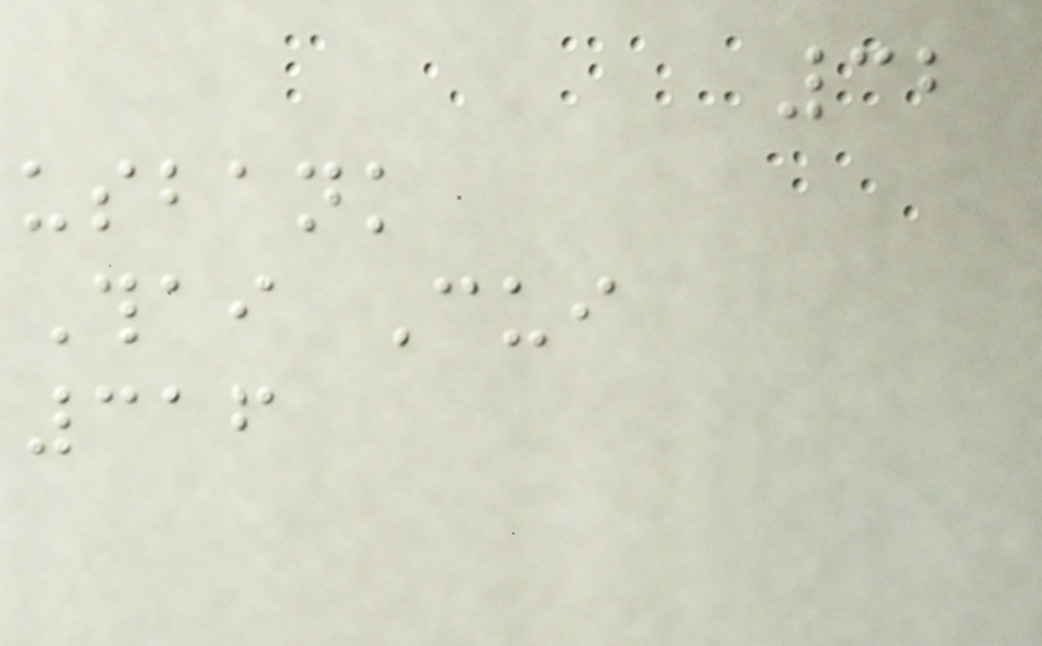32
usbank
Thai Cui
316
